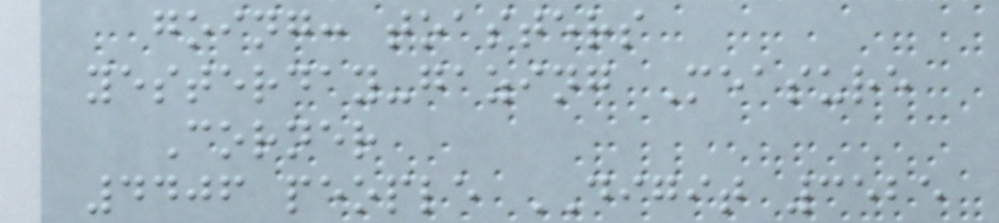going: toasters
yesterday-gazing Measure
Corner
4406 people DIGIT 3525
